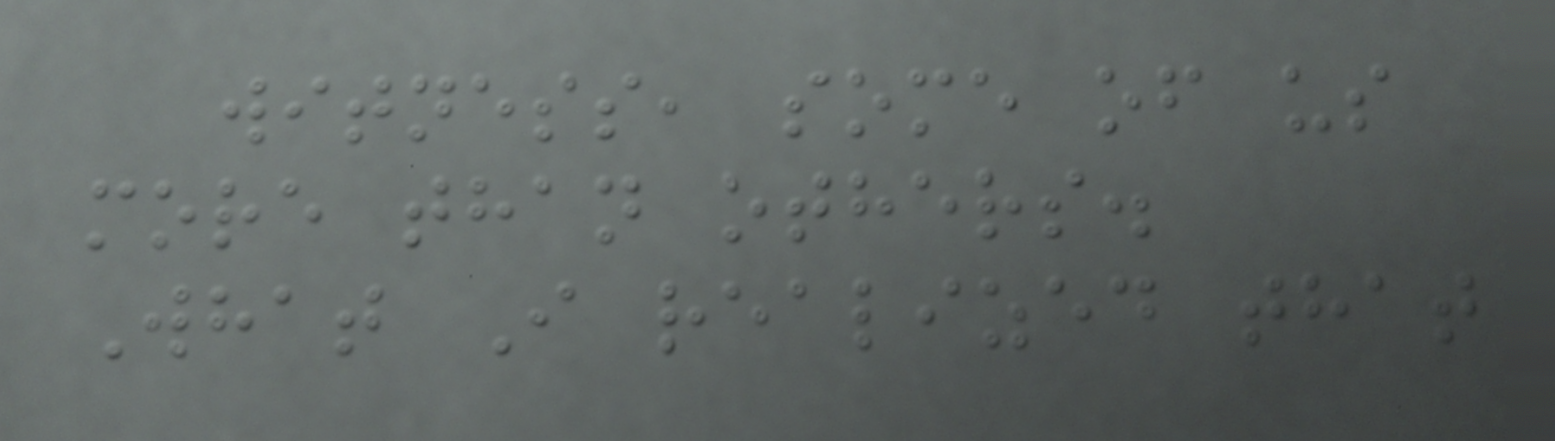witness, some of us
more than others.
What I realized that
